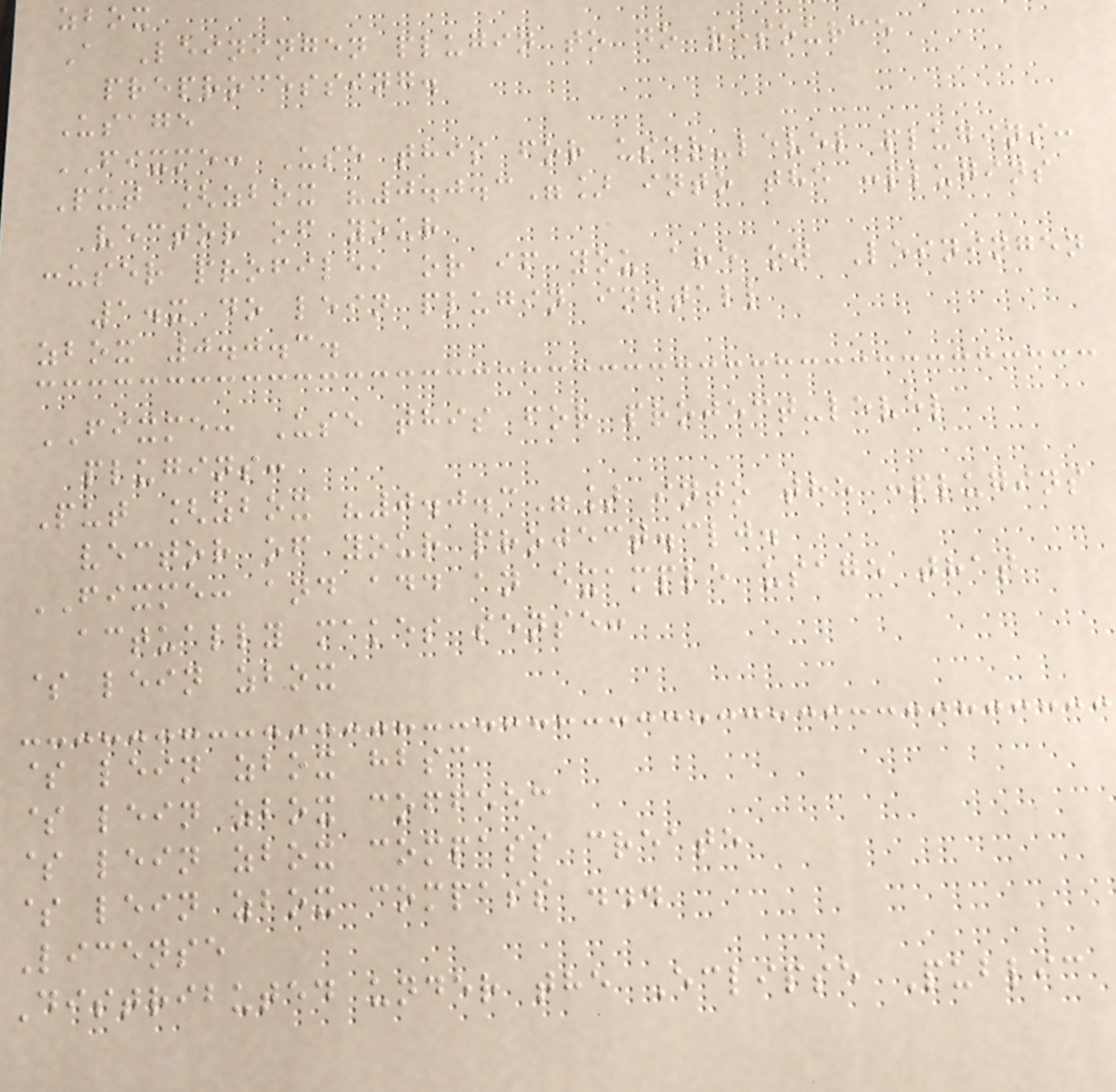zbox
A Leiningen plugin to do resource
preprocessing.
Usage
FIXME: Use this for user-level plugins:
Put [zbox "0.0.3"] into the :plugins
vector of your
:user profile, or if you are on Leiningen
1.x do lein plugin install
zbox 0.0.3.
FIXME: Use this for project-level
plugins:
Put [zbox "0.0.3"] into the :plugins
vector of your project.clj.
FIXME: and add an example usage that
actually makes sense:
$ lein zbox
$ lein zbox hbsc
$ lein zbox coffeec
$ lein zbox compass create
$ lein zbox compass ...
License
Distributed under the Eclipse Public
